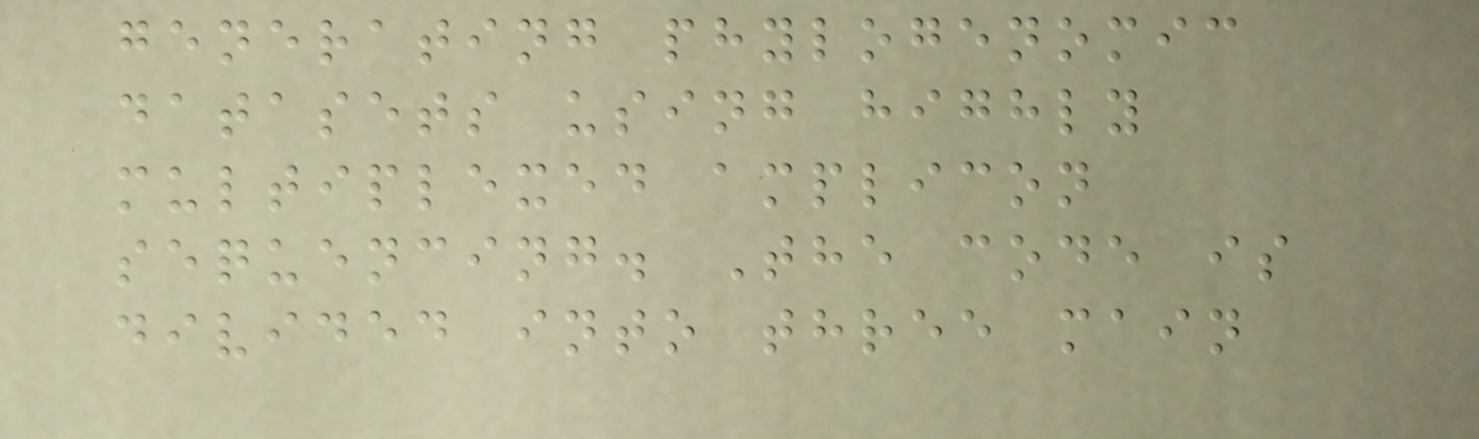generating phylogenomic
datasets using highly
multiplexed amplicon
sequencing. The code is
divided into three main
